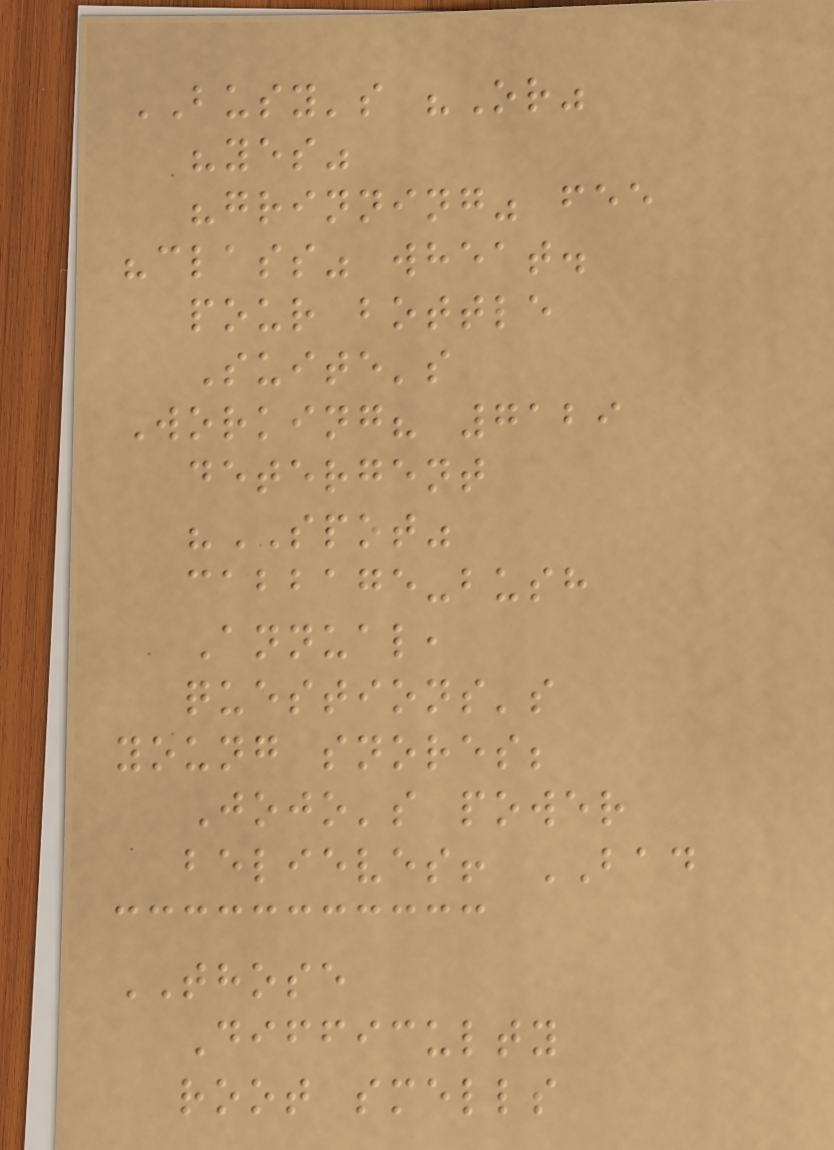BUSY's "Or"
"yes"
"grinning" fee
"class" wheat.
pour bottle
Suite's
Working? 7129
detergent
"SPOT"
cabbage-bush
Annual,
questions's
young snores;
Jojo's power
believes! BAD
THOSE
Difficulty
root smells
